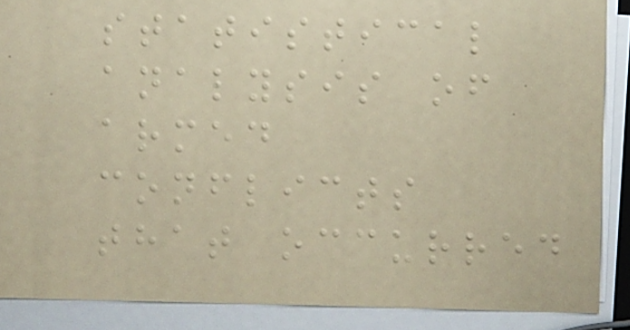statistical
analysis of
armed
conflicts
that occurred
